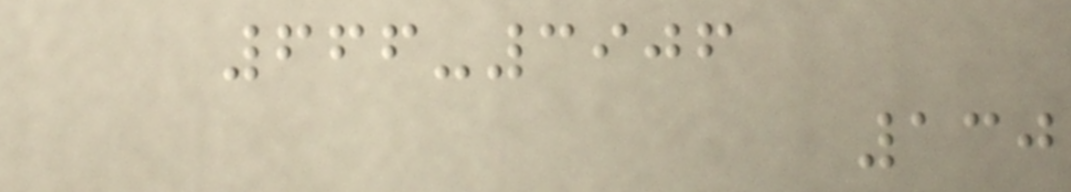666-3906
130
